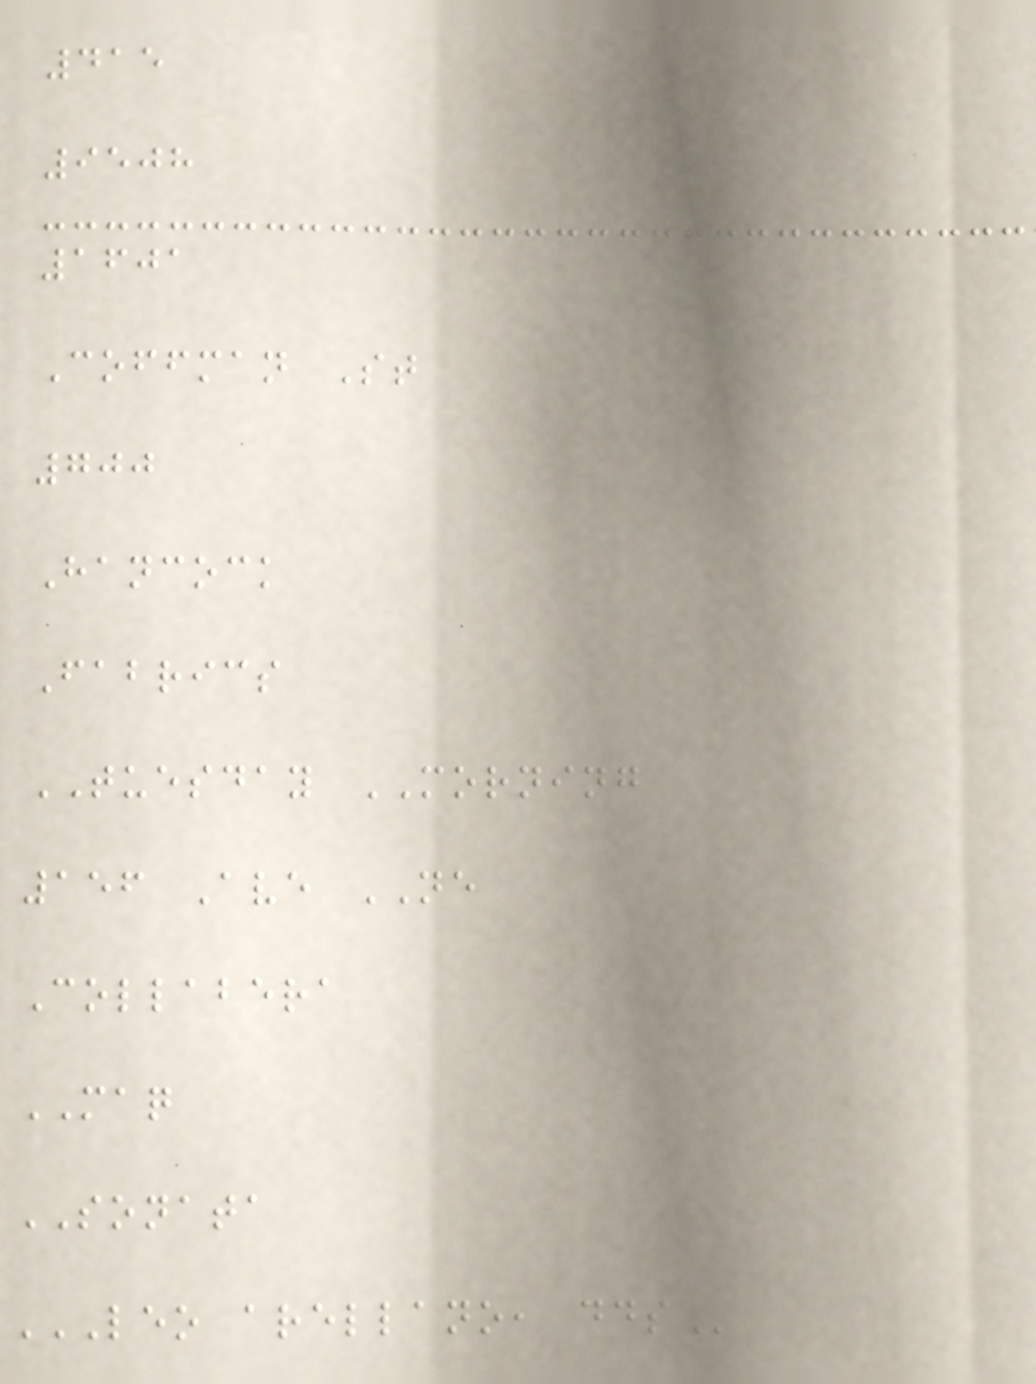415
9508
1601
Coffman St
700
Hancock
Fabrics
TUESDAY MORNING
156 Ave NE
Collabera
MAQ
SONATA
LEO ARELLANO, DDS
